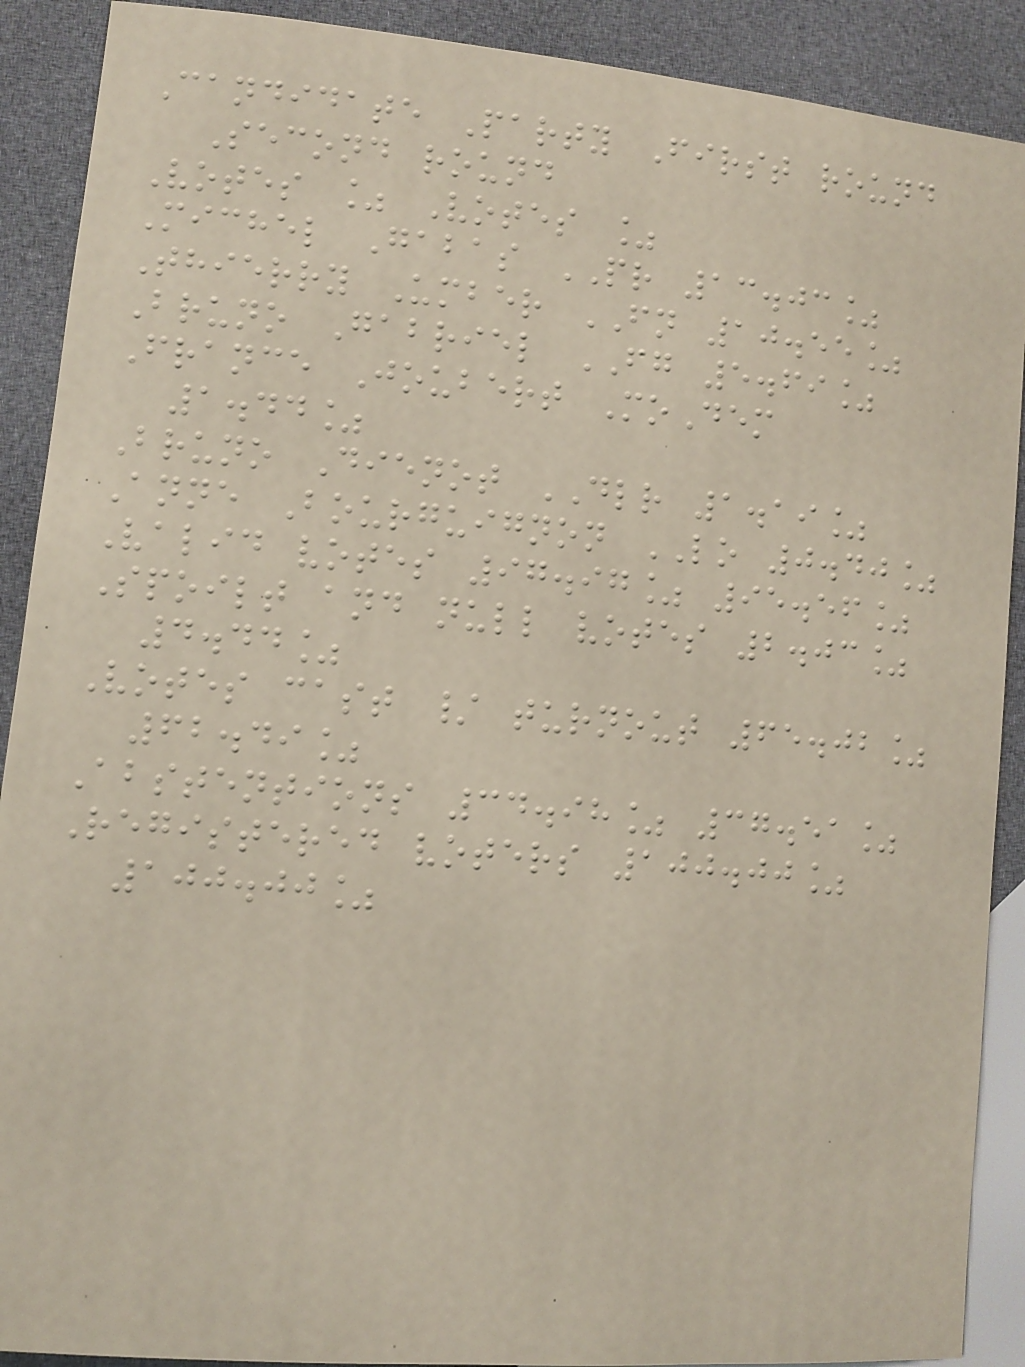Candidate Party First round
Second round
Votes % Votes %
Michel Gabas PR 13.03%
Thierry Umber FN 10.55%
Bruno Gabriel FG 5.69%
France Joubert MoDem
1.44%
Bruno Dienot DLR 1.19%
Anne Bourguignon LO 0.40%
Valid votes 97.97% 95.56%
Spoilt and null votes 2.03%
4.44%
Votes cast / turnout 65.02%
62.49%
Abstentions 34.98% 37.51%
Registered voters 100.00%
100.00%
